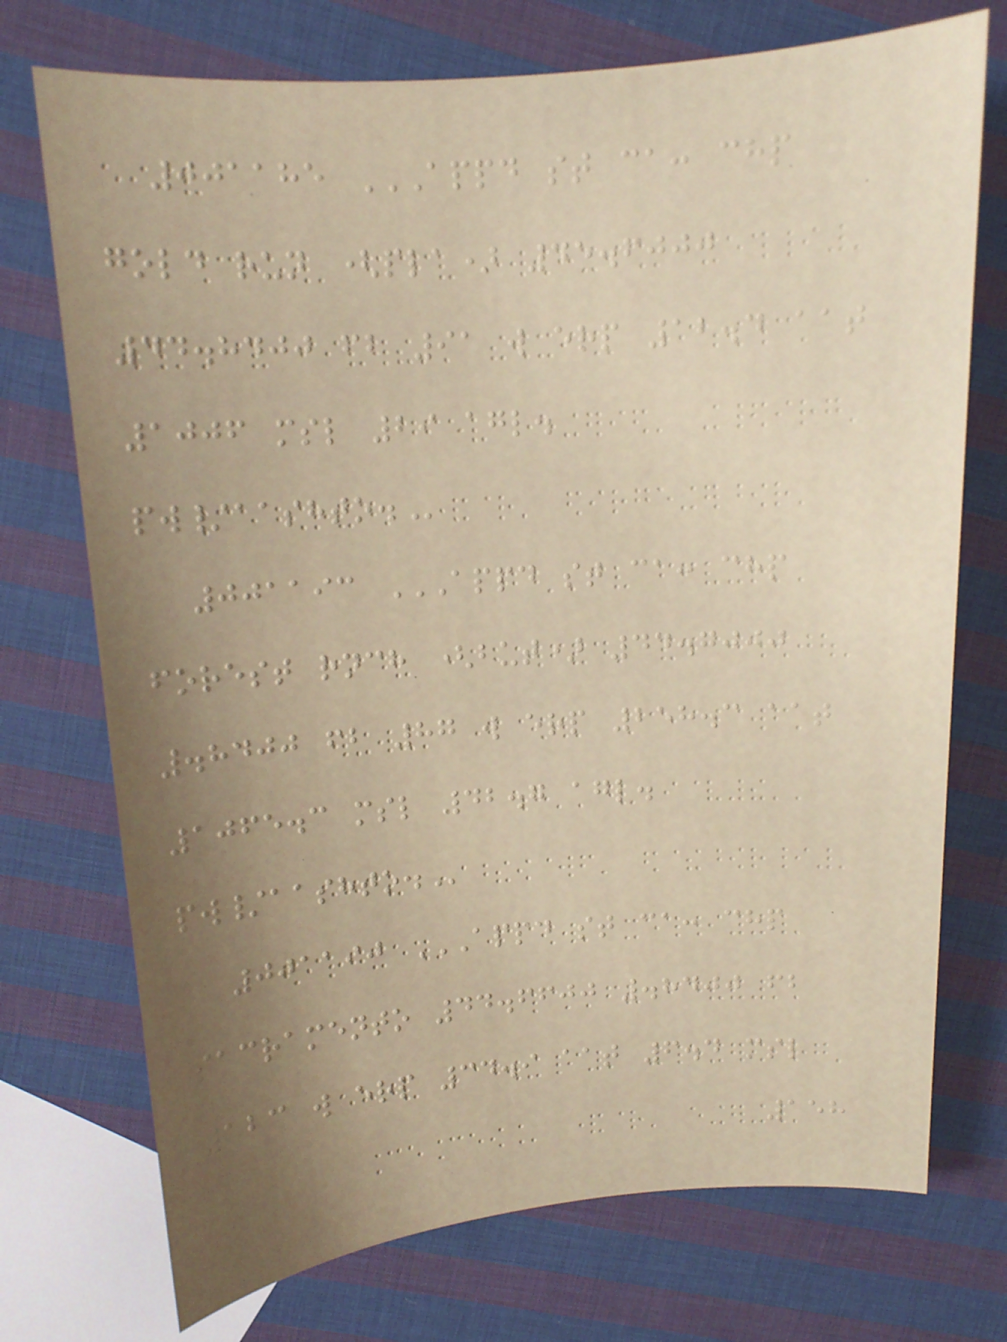001185 APPD ST CA: CHP
GOLD RUN (PLA) 45.6000
44.8400 FB 91 W ERP 12.4 AAT
1006 MSL 29 AGL.
PW/AASHTO.
001193 APPD ST CA: CHP
FOREST RNCH (BUT) 44.7000
.8400 FB 87 W ERP 258.3 AAT
1065.3 MSL 42.7 AGL.
PW/AASHTO.
001190 APPD ST CA: CHP
SACRAMENTO 44.6600 .8400 FB
123 W ERP 34.9 AAT 6.4 MSL
158
